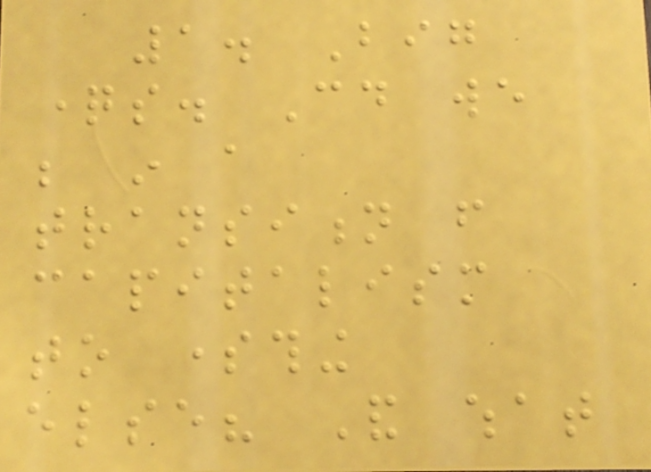1. Big
questions. Could we
be in a
transition from
capitalism
to something
else? And what
